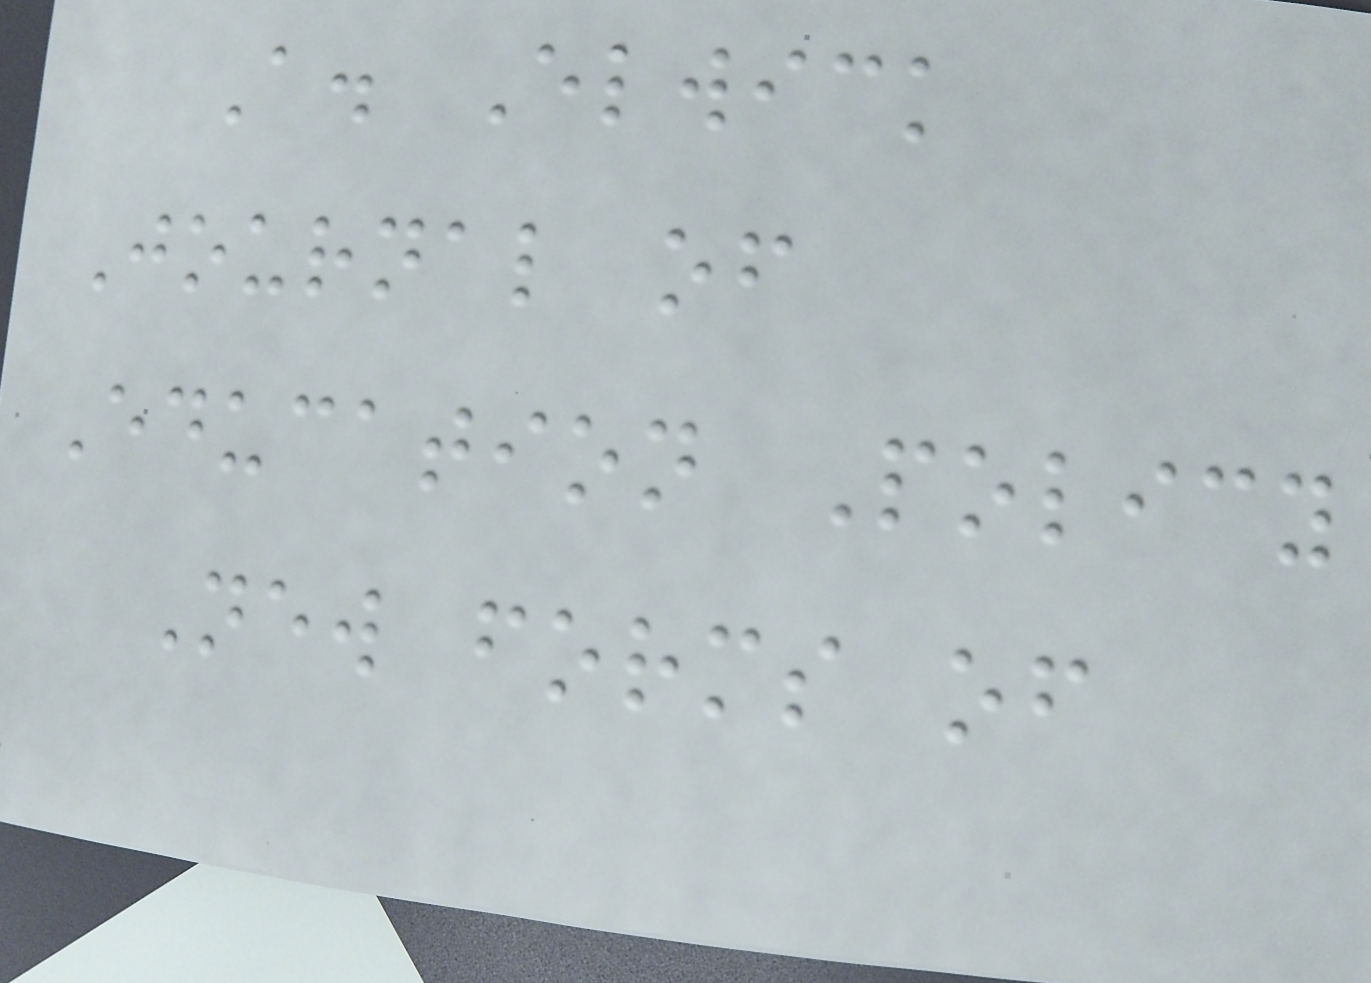A. Elwick
Journal of
Education Policy
New forms of
